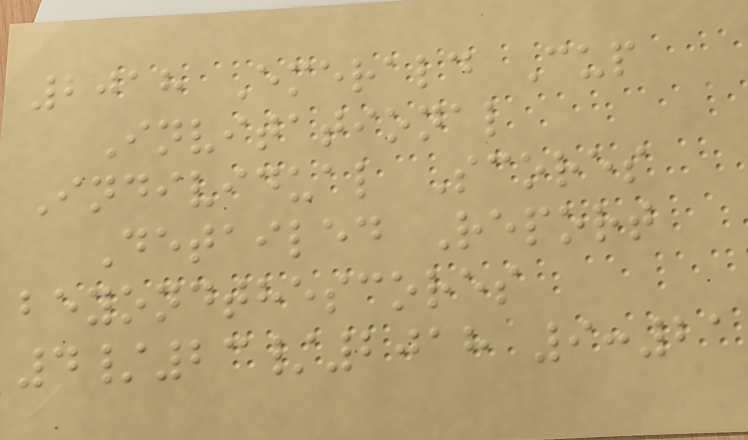2018 Emerald Cup
Invitational
Individual Scores
Detailed Report
beyondthescores
4/23/2018 9:21
